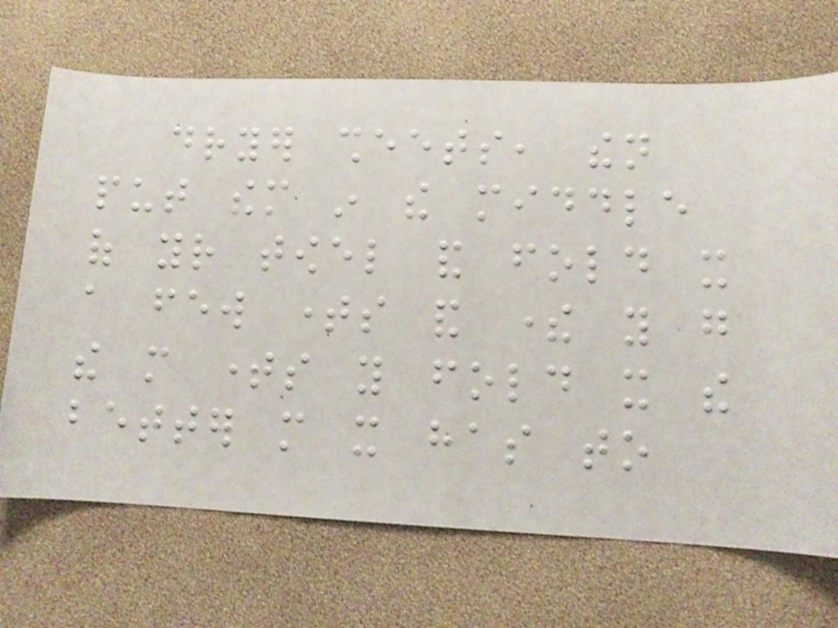dryer sheets, then
put them in the middle
of your towel and fold it
a few times and there you go
the more times you fold it the
better more it has to
